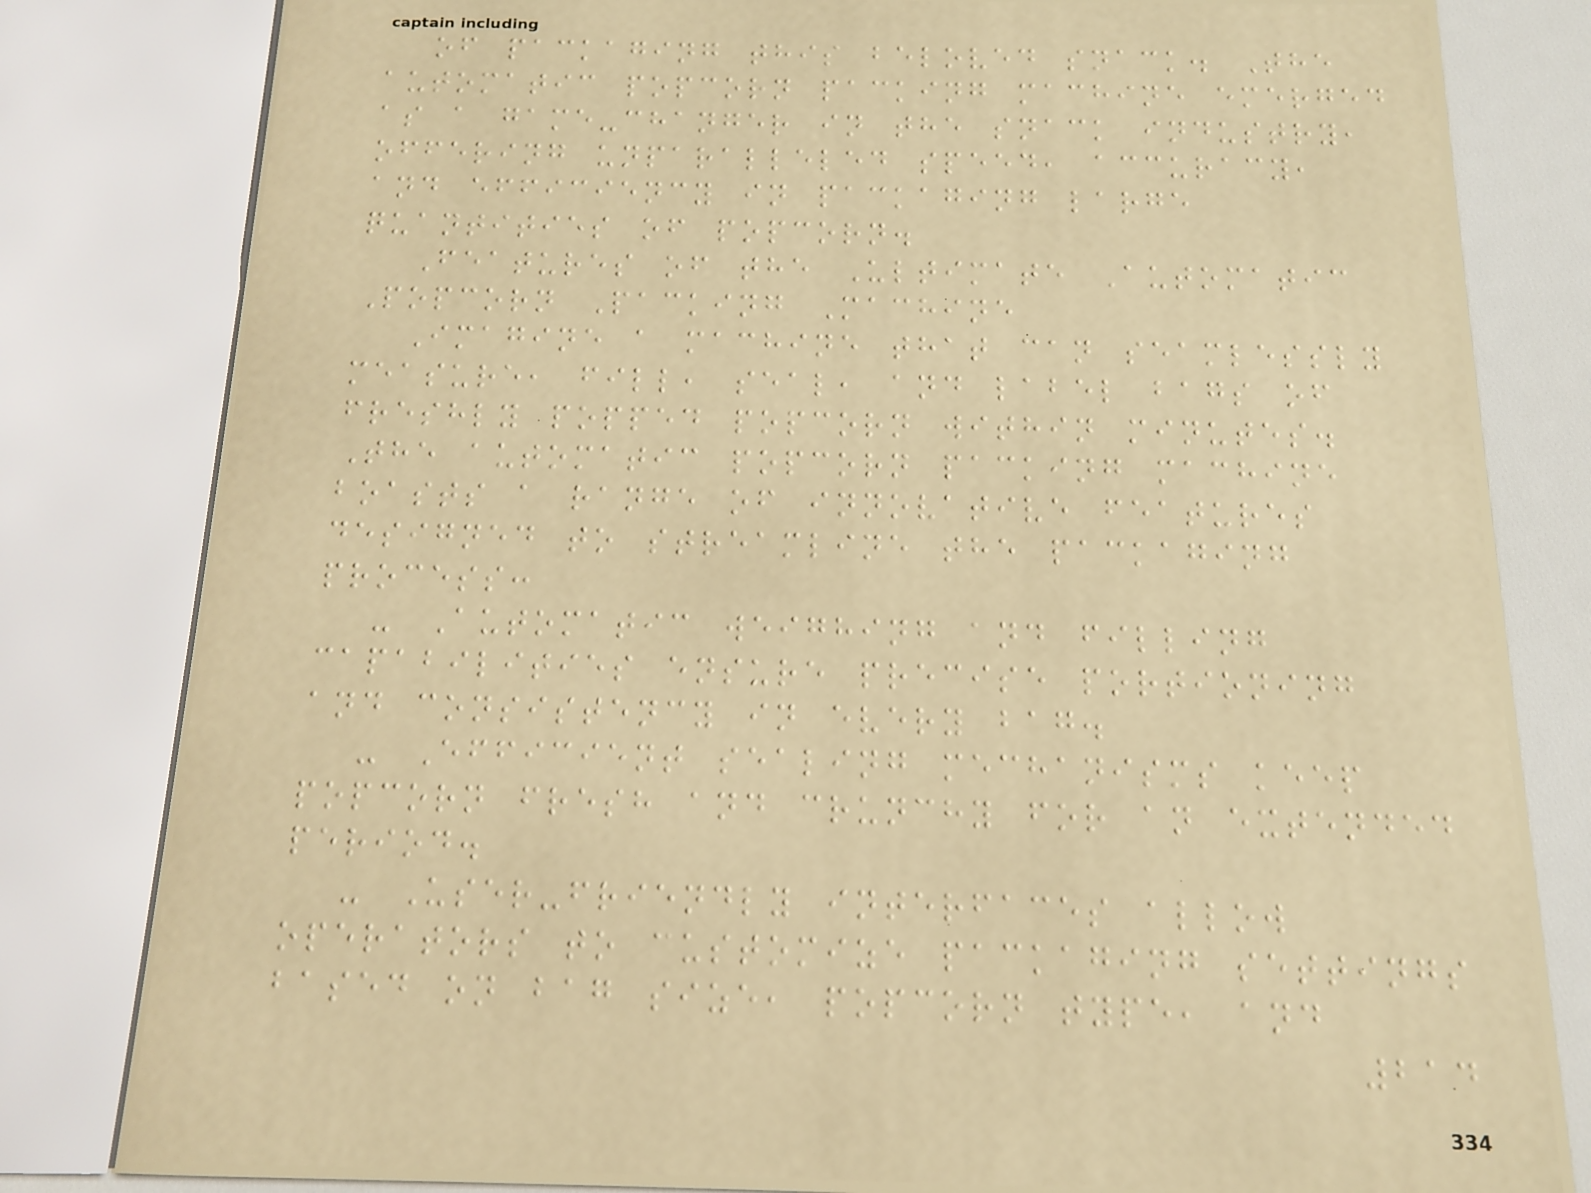of packaging this beloved snack. The
automatic popcorn packing machine emerged
as a game-changer in the snack industry,
offering unparalleled speed, accuracy,
and efficiency in packaging large
quantities of popcorn.
Features of the Ultimate Automatic
Popcorn Packing Machine
Imagine a machine that can seamlessly
measure, fill, seal, and label bags of
freshly popped popcorn within minutes.
The automatic popcorn packing machine
boasts a range of innovative features
designed to streamline the packaging
process:
- Automatic weighing and filling
capabilities ensure precise portioning
and consistency in every bag.
- Efficient sealing mechanisms keep
popcorn fresh and crunchy for an extended
period.
- User-friendly interfaces allow
operators to customize packaging settings
based on bag size, popcorn type, and
214
